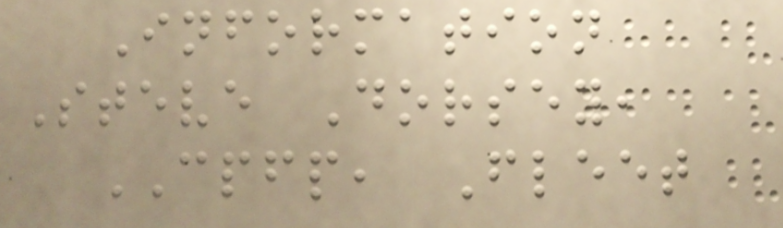Information
Steve Dorsey,
CPFP, Fleet
